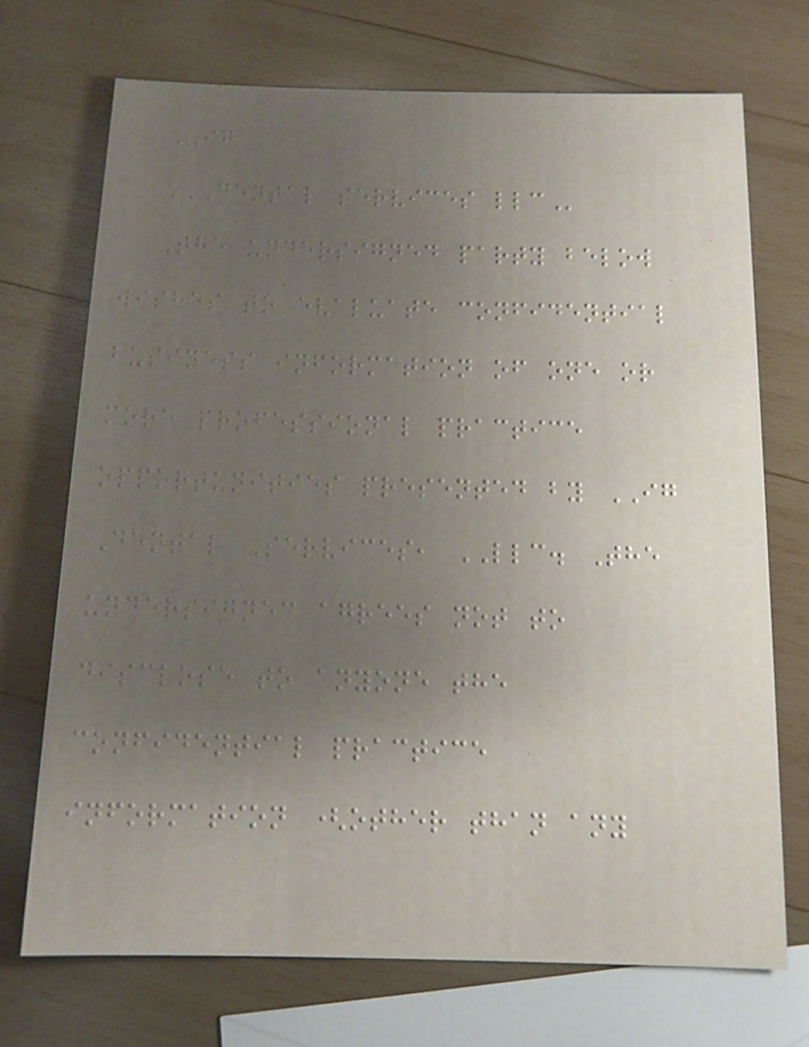IG
DENTAL SERVICES LLC
The undersigned party below
wishes to evaluate confidential
business information of one or
more professional practice
opportunities presented by IG
Dental Services, LLC. The
undersigned agrees not to
disclose to anyone the
confidential practice
information (other than any
